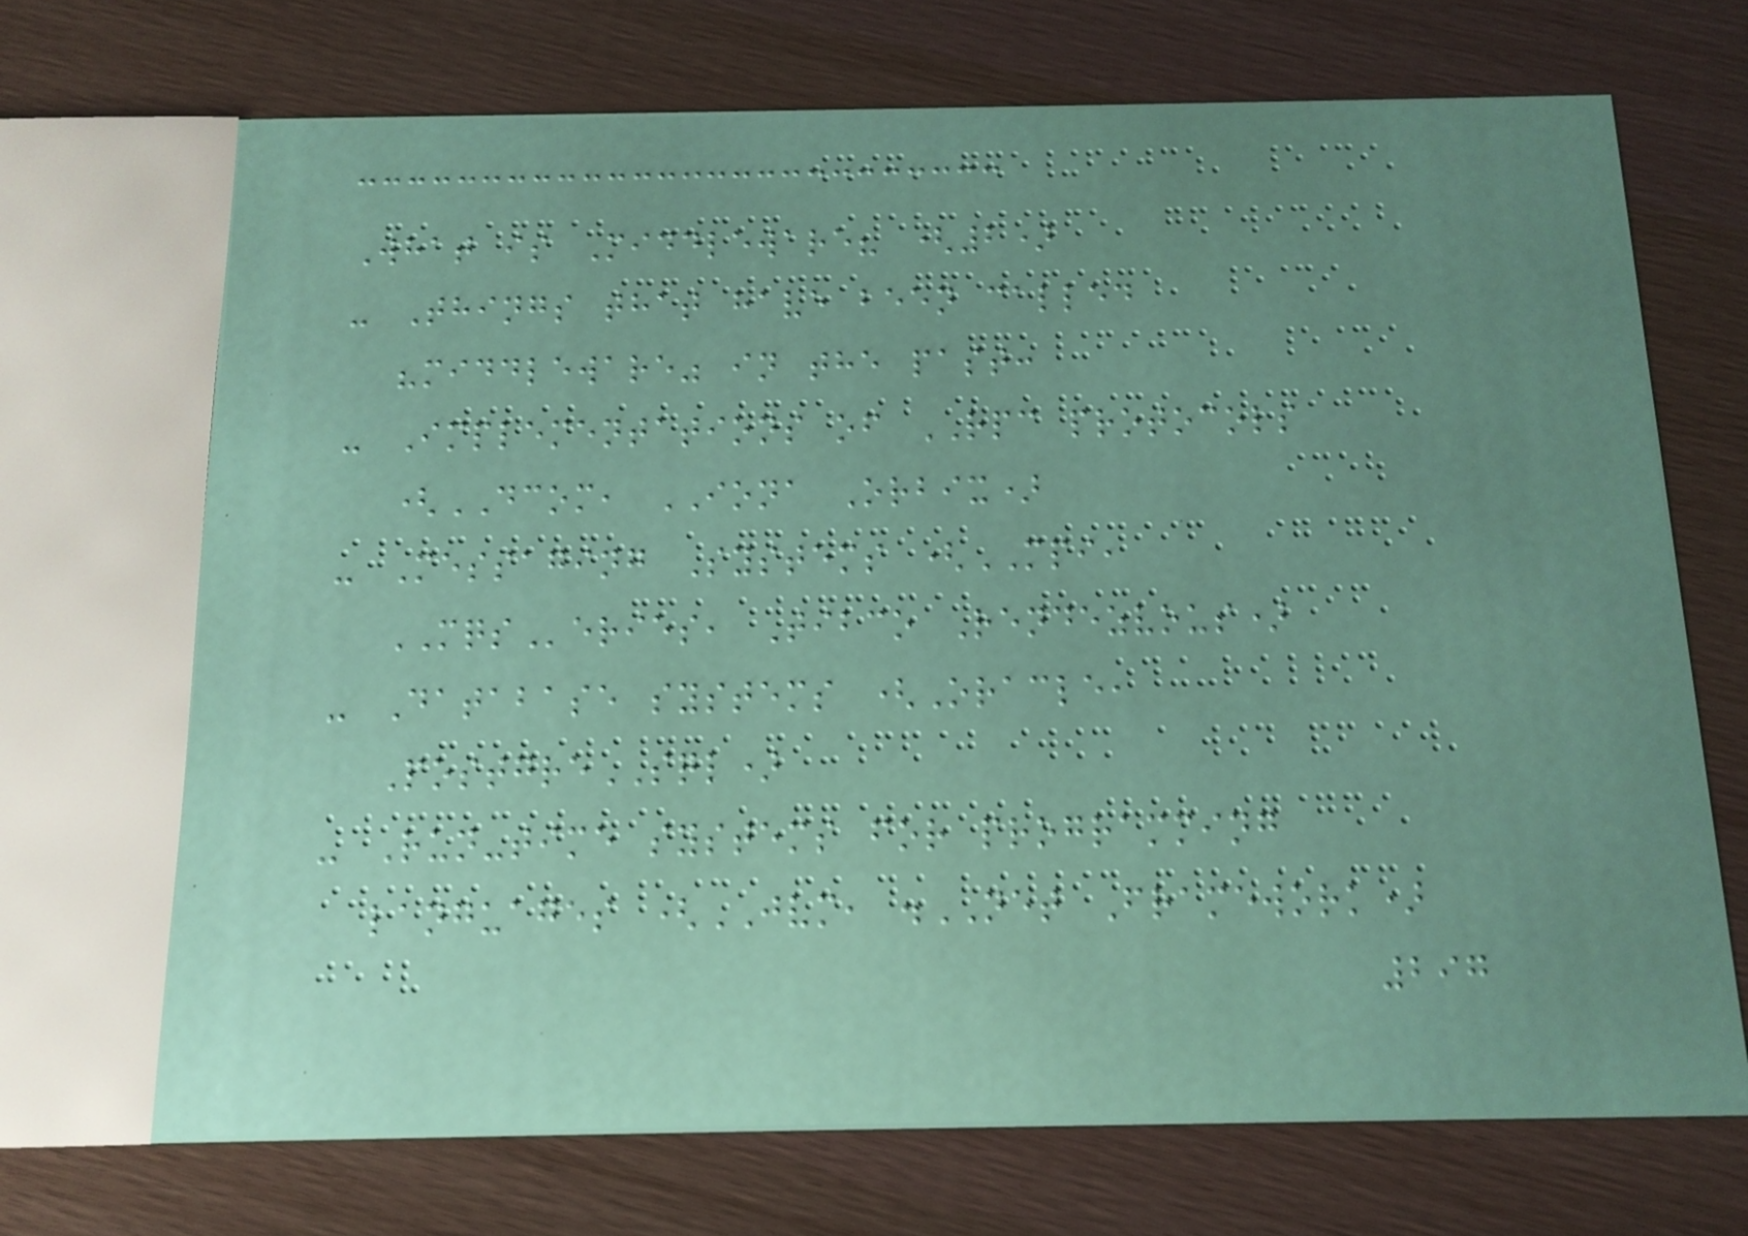What is Middleware? (2)
- Things that have been called
"middleware" in the past:
- Implementations of RPC protocols
(DCOM, IONA Orbix)
- Messaging Systems (MPI,
MQSeries, Tibco Rendezvous)
- Database systems (Oracle,
PostgreSQL)
- Run-time systems for programming
languages (JVM, .NET Framework)
297
